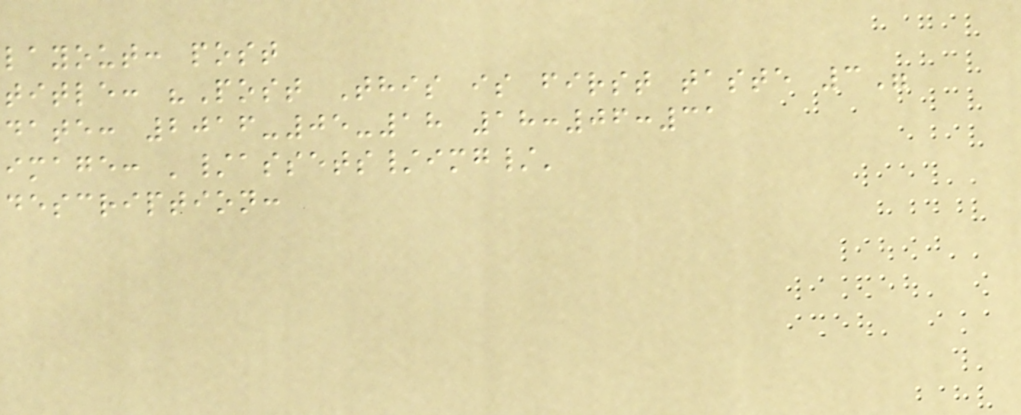layout: post
title: "Post This is first taste 3"
date: 2016-05-18 18:06:31
image: '/assets/img/'
description:
